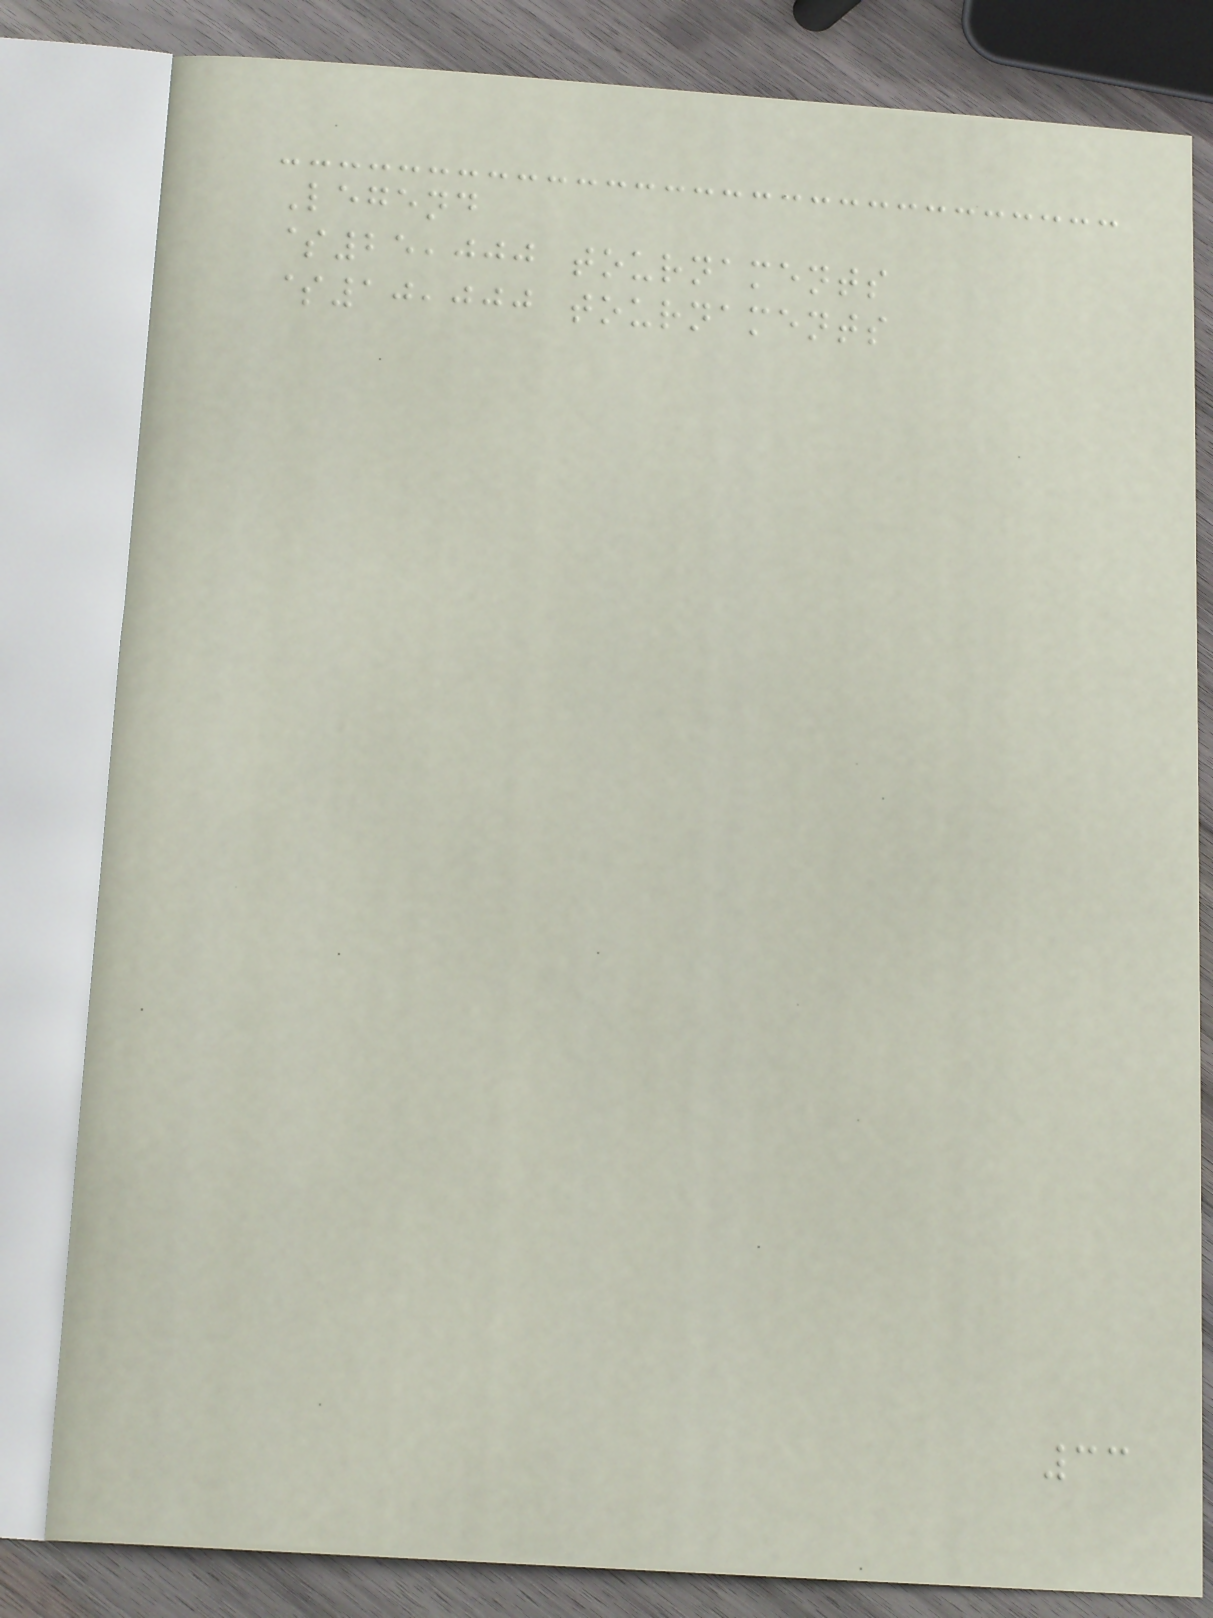Legend
$25,000 tournaments
$10,000 tournaments
33
